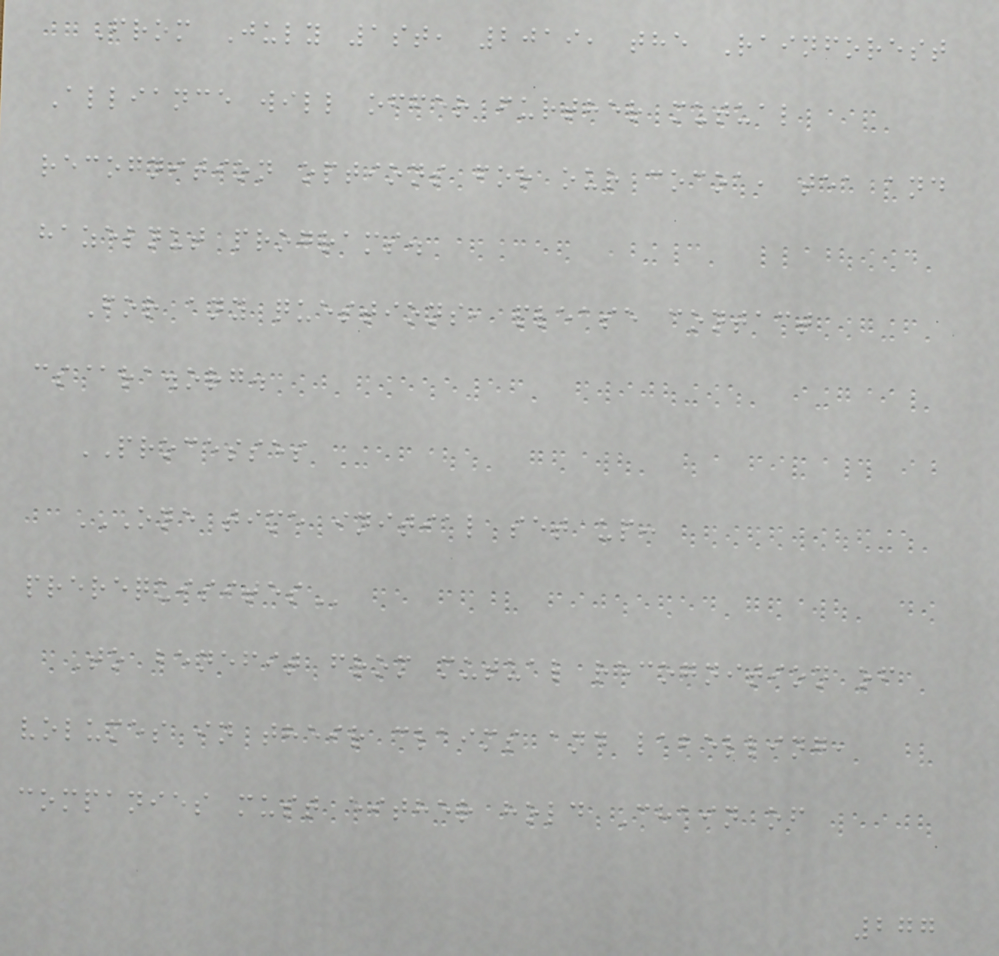From July 1st, 2019, the Rainforest
Alliance will offer further mutual
recognition options for our cocoa, tea and
hazelnut programs.
For any questions, please contact
cs@ra.org.
PROCESSES
ONE TIME INITIAL SET UP:
PREREQUISITES
To benefit from mutual recognition of
volumes in their claims and labelling,
companies must either hold Chain of
277
